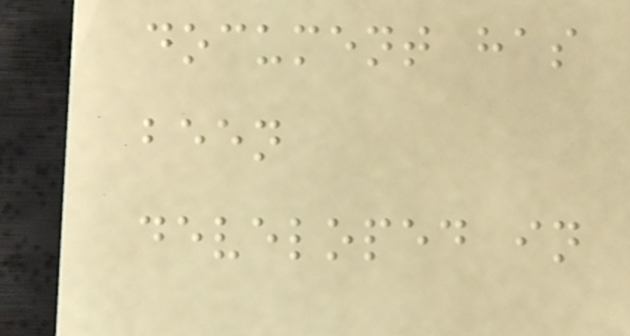document has
been
developed in
